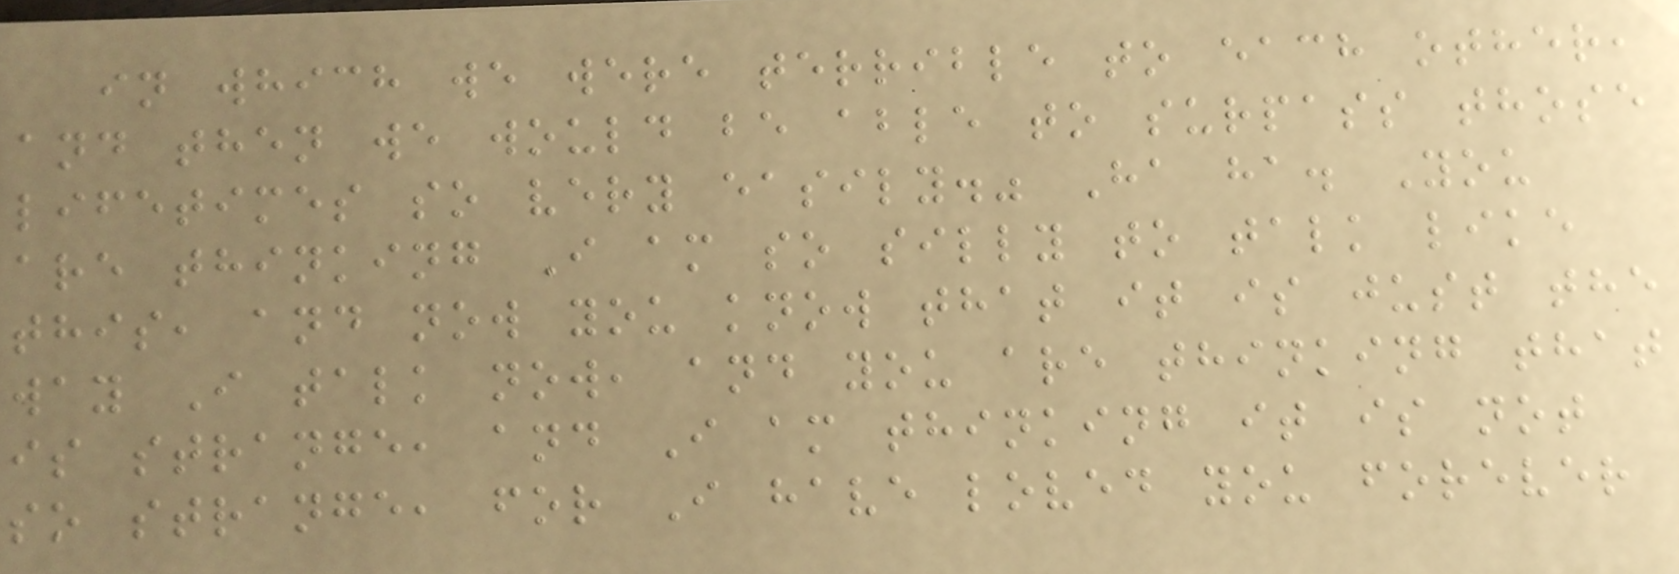in which we were terrible to each other,
and then we would be able to surpass those
lifetimes so very easily." Ha ha. You
are thinking I am so silly to talk like
this, and now you know that it is just the
way I talk now, and you are thinking that
is strange, and I am thinking it is not
so strange, for I have loved you forever
